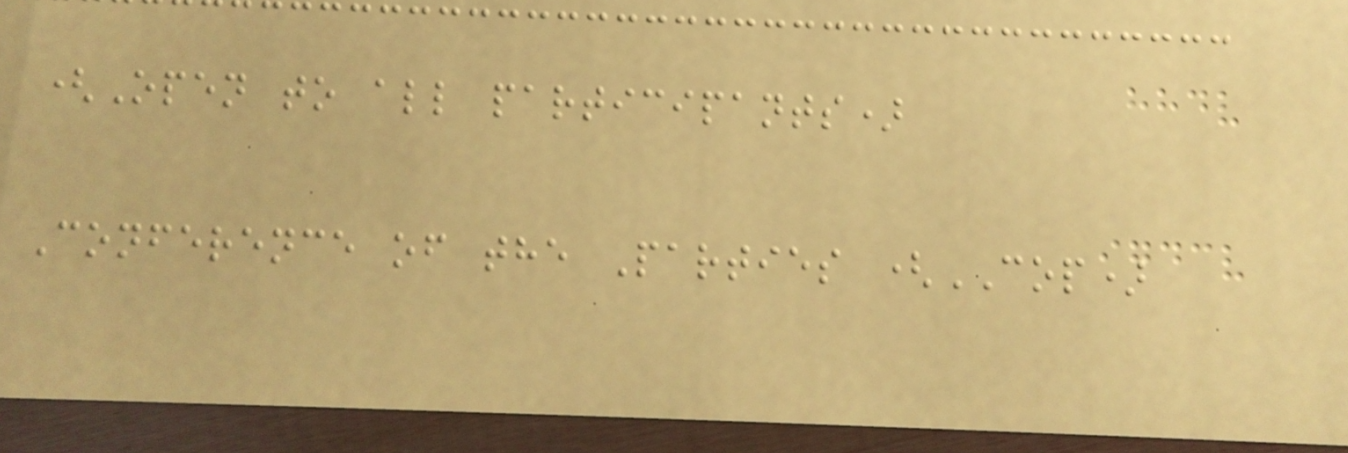(Open to all participants)
Conference of the Parties (COP)
